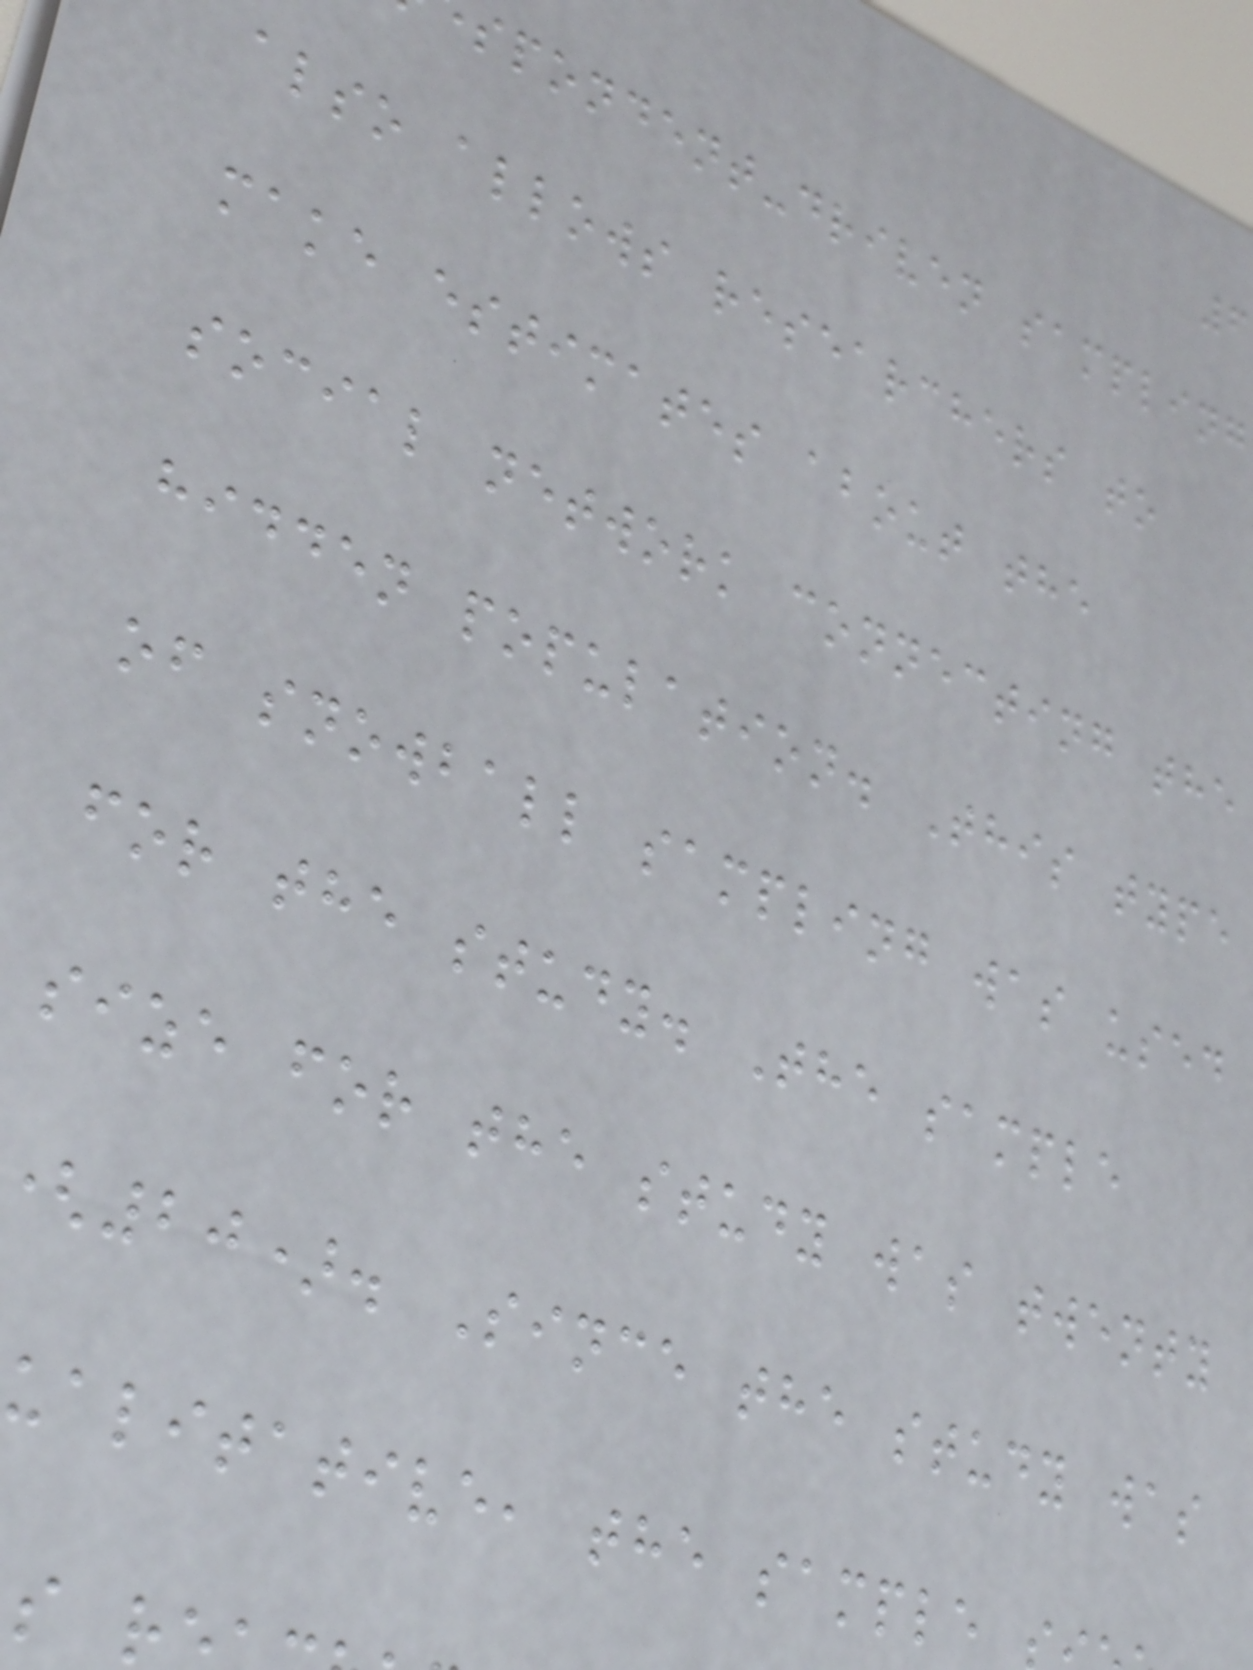spondent-driven sampling
also allows researchers to
make estimates about the
social network connecting the
hidden population. This type
of snowball sampling was used
for the study. The sample
size for the study was twenty
20). Since the study was
ualitative, the sample
